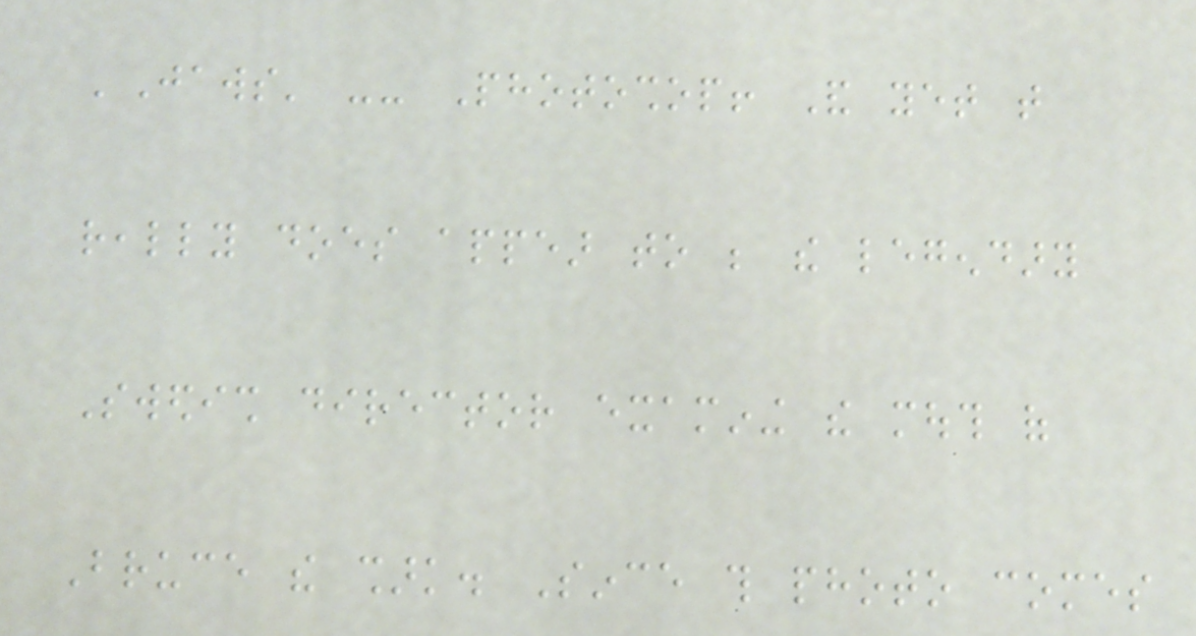'Jaws' -- Photoshop! And yet that
really does appear to be the legendary
Swedish director examining the mouth of
Bruce the shark. Since this photo comes
